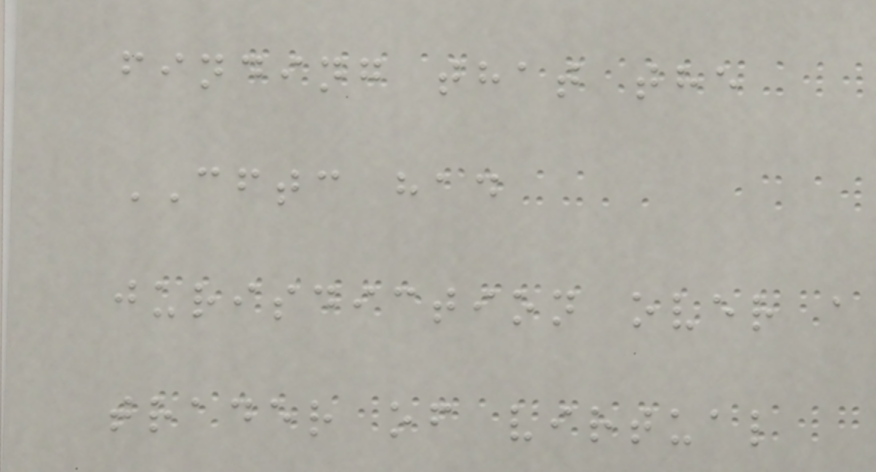finding that the
CFTC had
jurisdiction over a
trader of virtual
